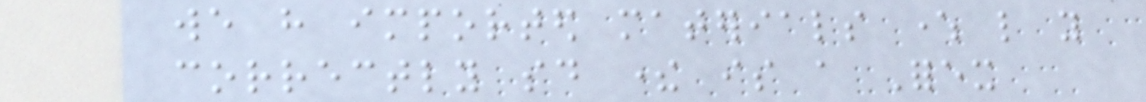we have imported materials where like you
correctly said there is a Forex
